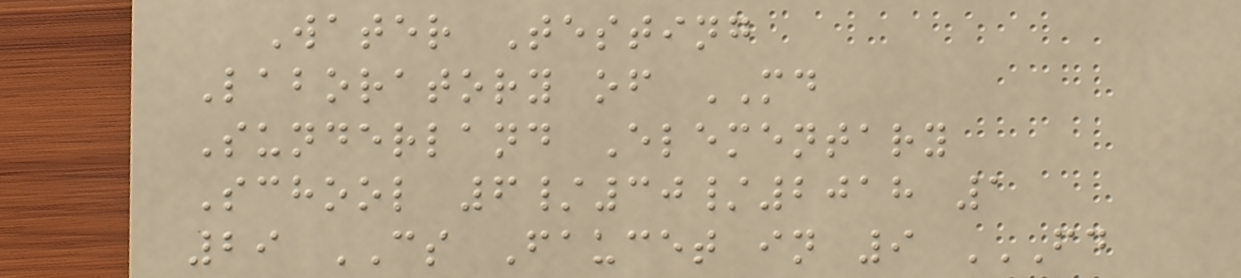Water Testing
Laboratory of MD
Sunderland Elementary
School 6/30/2018 1
29 CS Faucet in 9 FD
